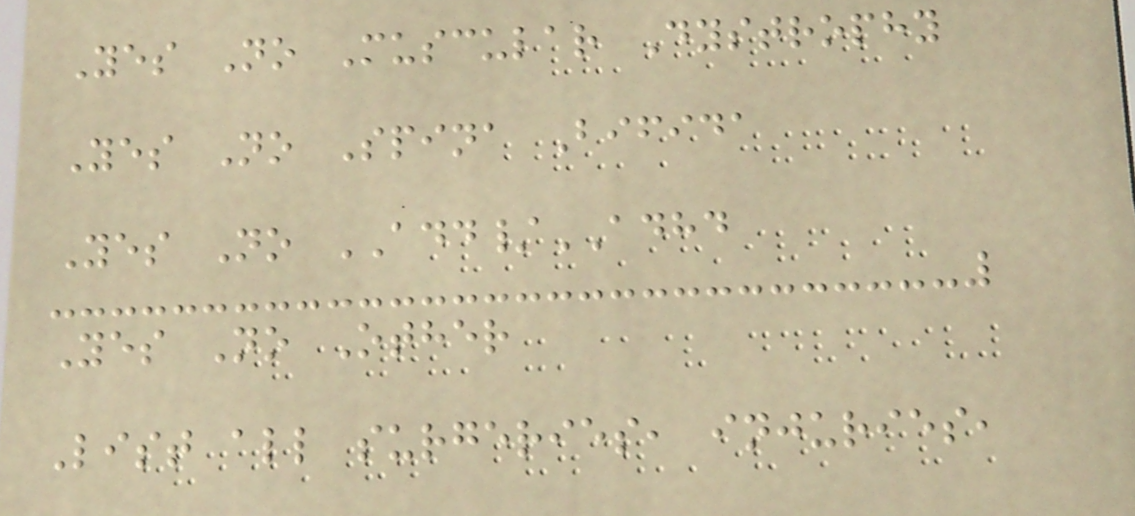Yes No Muscular Dystrophy
Yes No Spina Bifida
Yes No ADD/ADHD
Yes No Other
List all surgeries, injuries,
